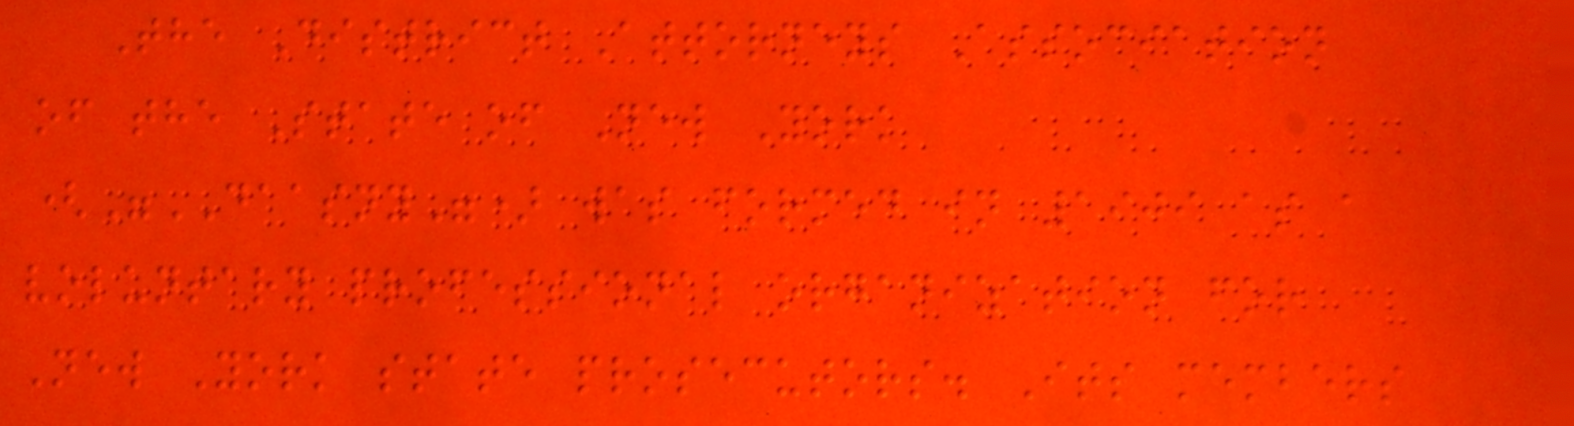The District Attorneys Association
of the State of New York
("DAASNY") was formed in 1909 as a
voluntary professional organization for
New York state prosecutors. Its members
